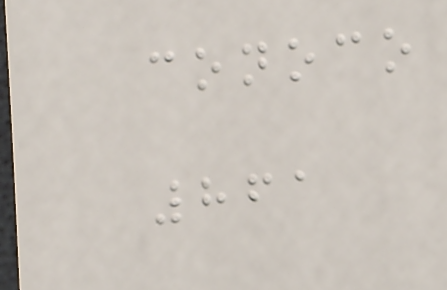conoco
861
